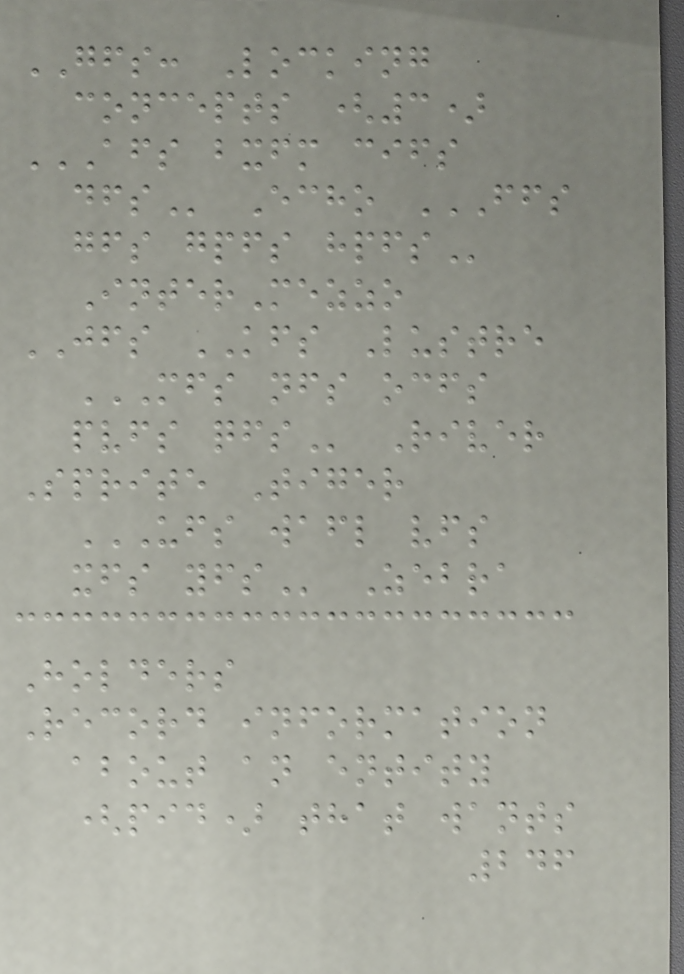GFS: Locking
concepts (3)
AFS BXFM CIFS
DFS Echo FFS
GFS GPFS HPFS
InterMezzo
JFS KFS Lustre
MFS NFS OCFS
PVFS QFS River
Sprite Tiger
UFS WAFL VFS
XFS YFS Zebra
Holders
Record information
about an entity
(pid) that wants
246
